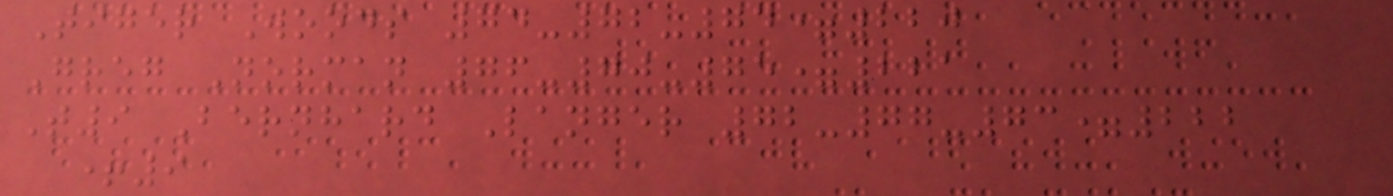Tiger Woods 74-72-74=220
Greg Norman 76-70-75=221
T9 Bernhard Langer 72-77-73=222
+9
